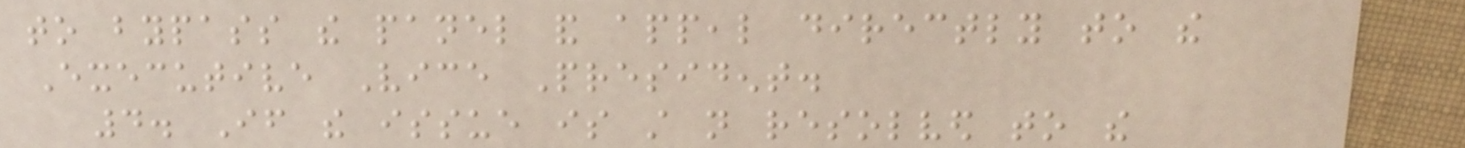to bypass the panel and appeal directly to the
Executive Vice President.
4. If the issue is still not resolved to the
